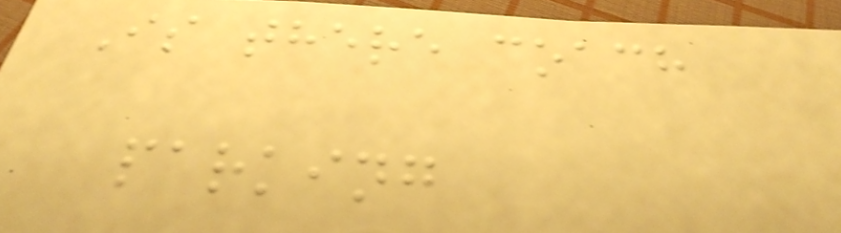Is there coach
parking
